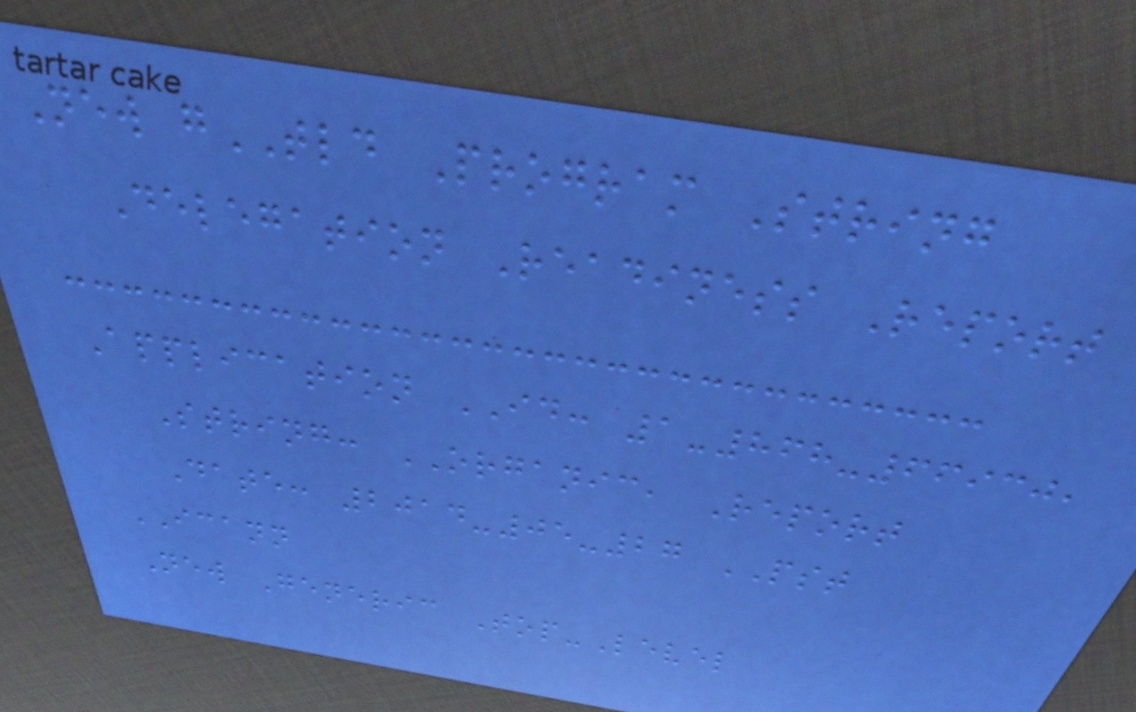New gTLD Program String
Delegation Readiness Report
Application ID: 1-868-66930,
String: ORGANIC, Report
Date: 2014-05-27 PST
ICANN
New Generic Top-Level
